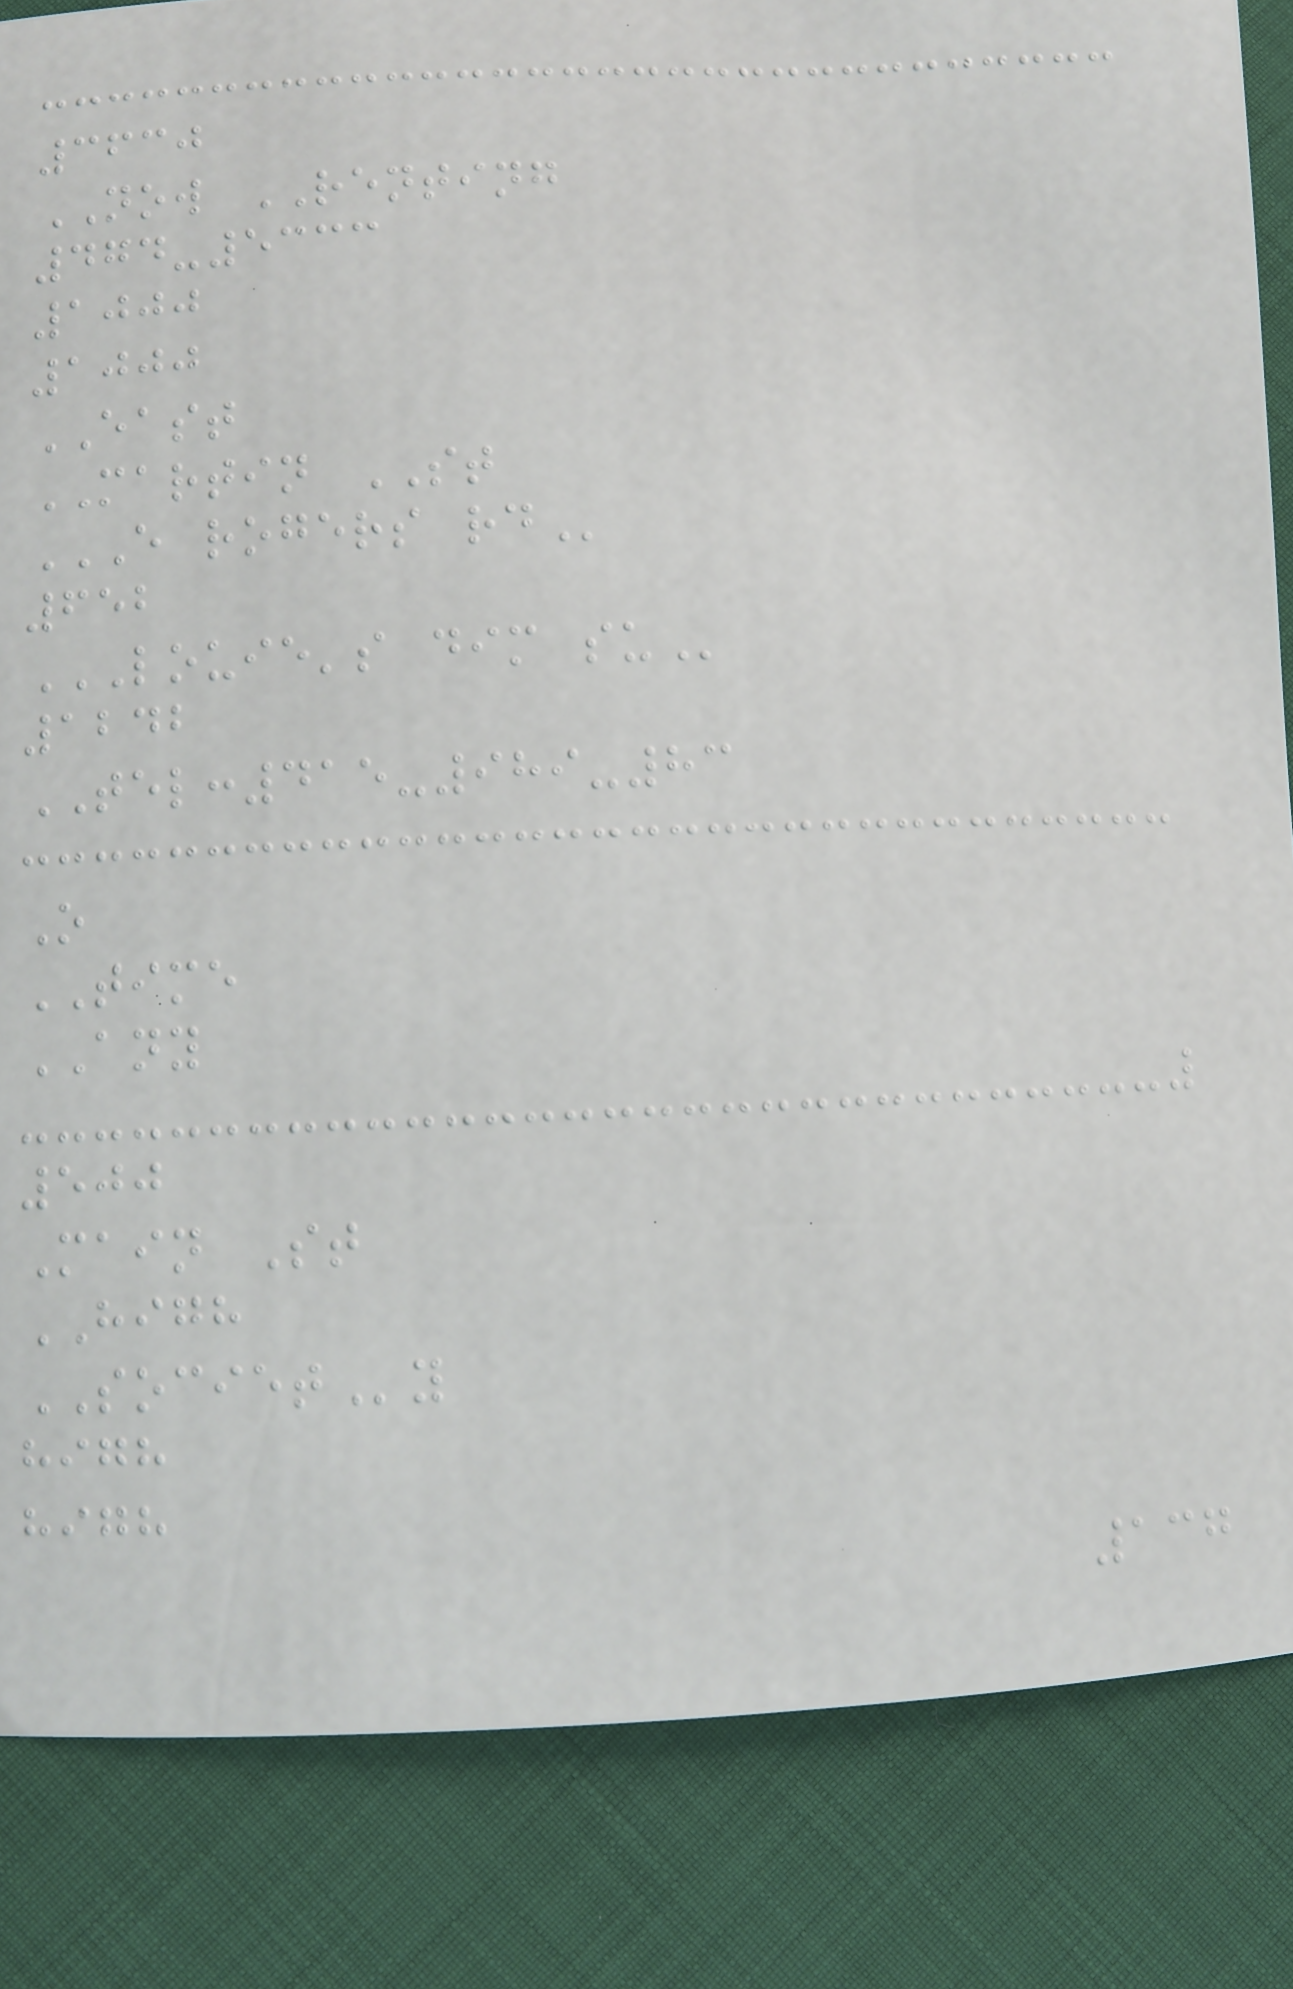3630
NOW RENTING
474-5333
1000
1000
EAST
MARTIN ST
E ROGERS RD
652
LOUIE'S DIM SU
1242
TEL:415-989-83
O
TIME
ANY
500
Main St
HIGH
SOCIETy
high
high
137
